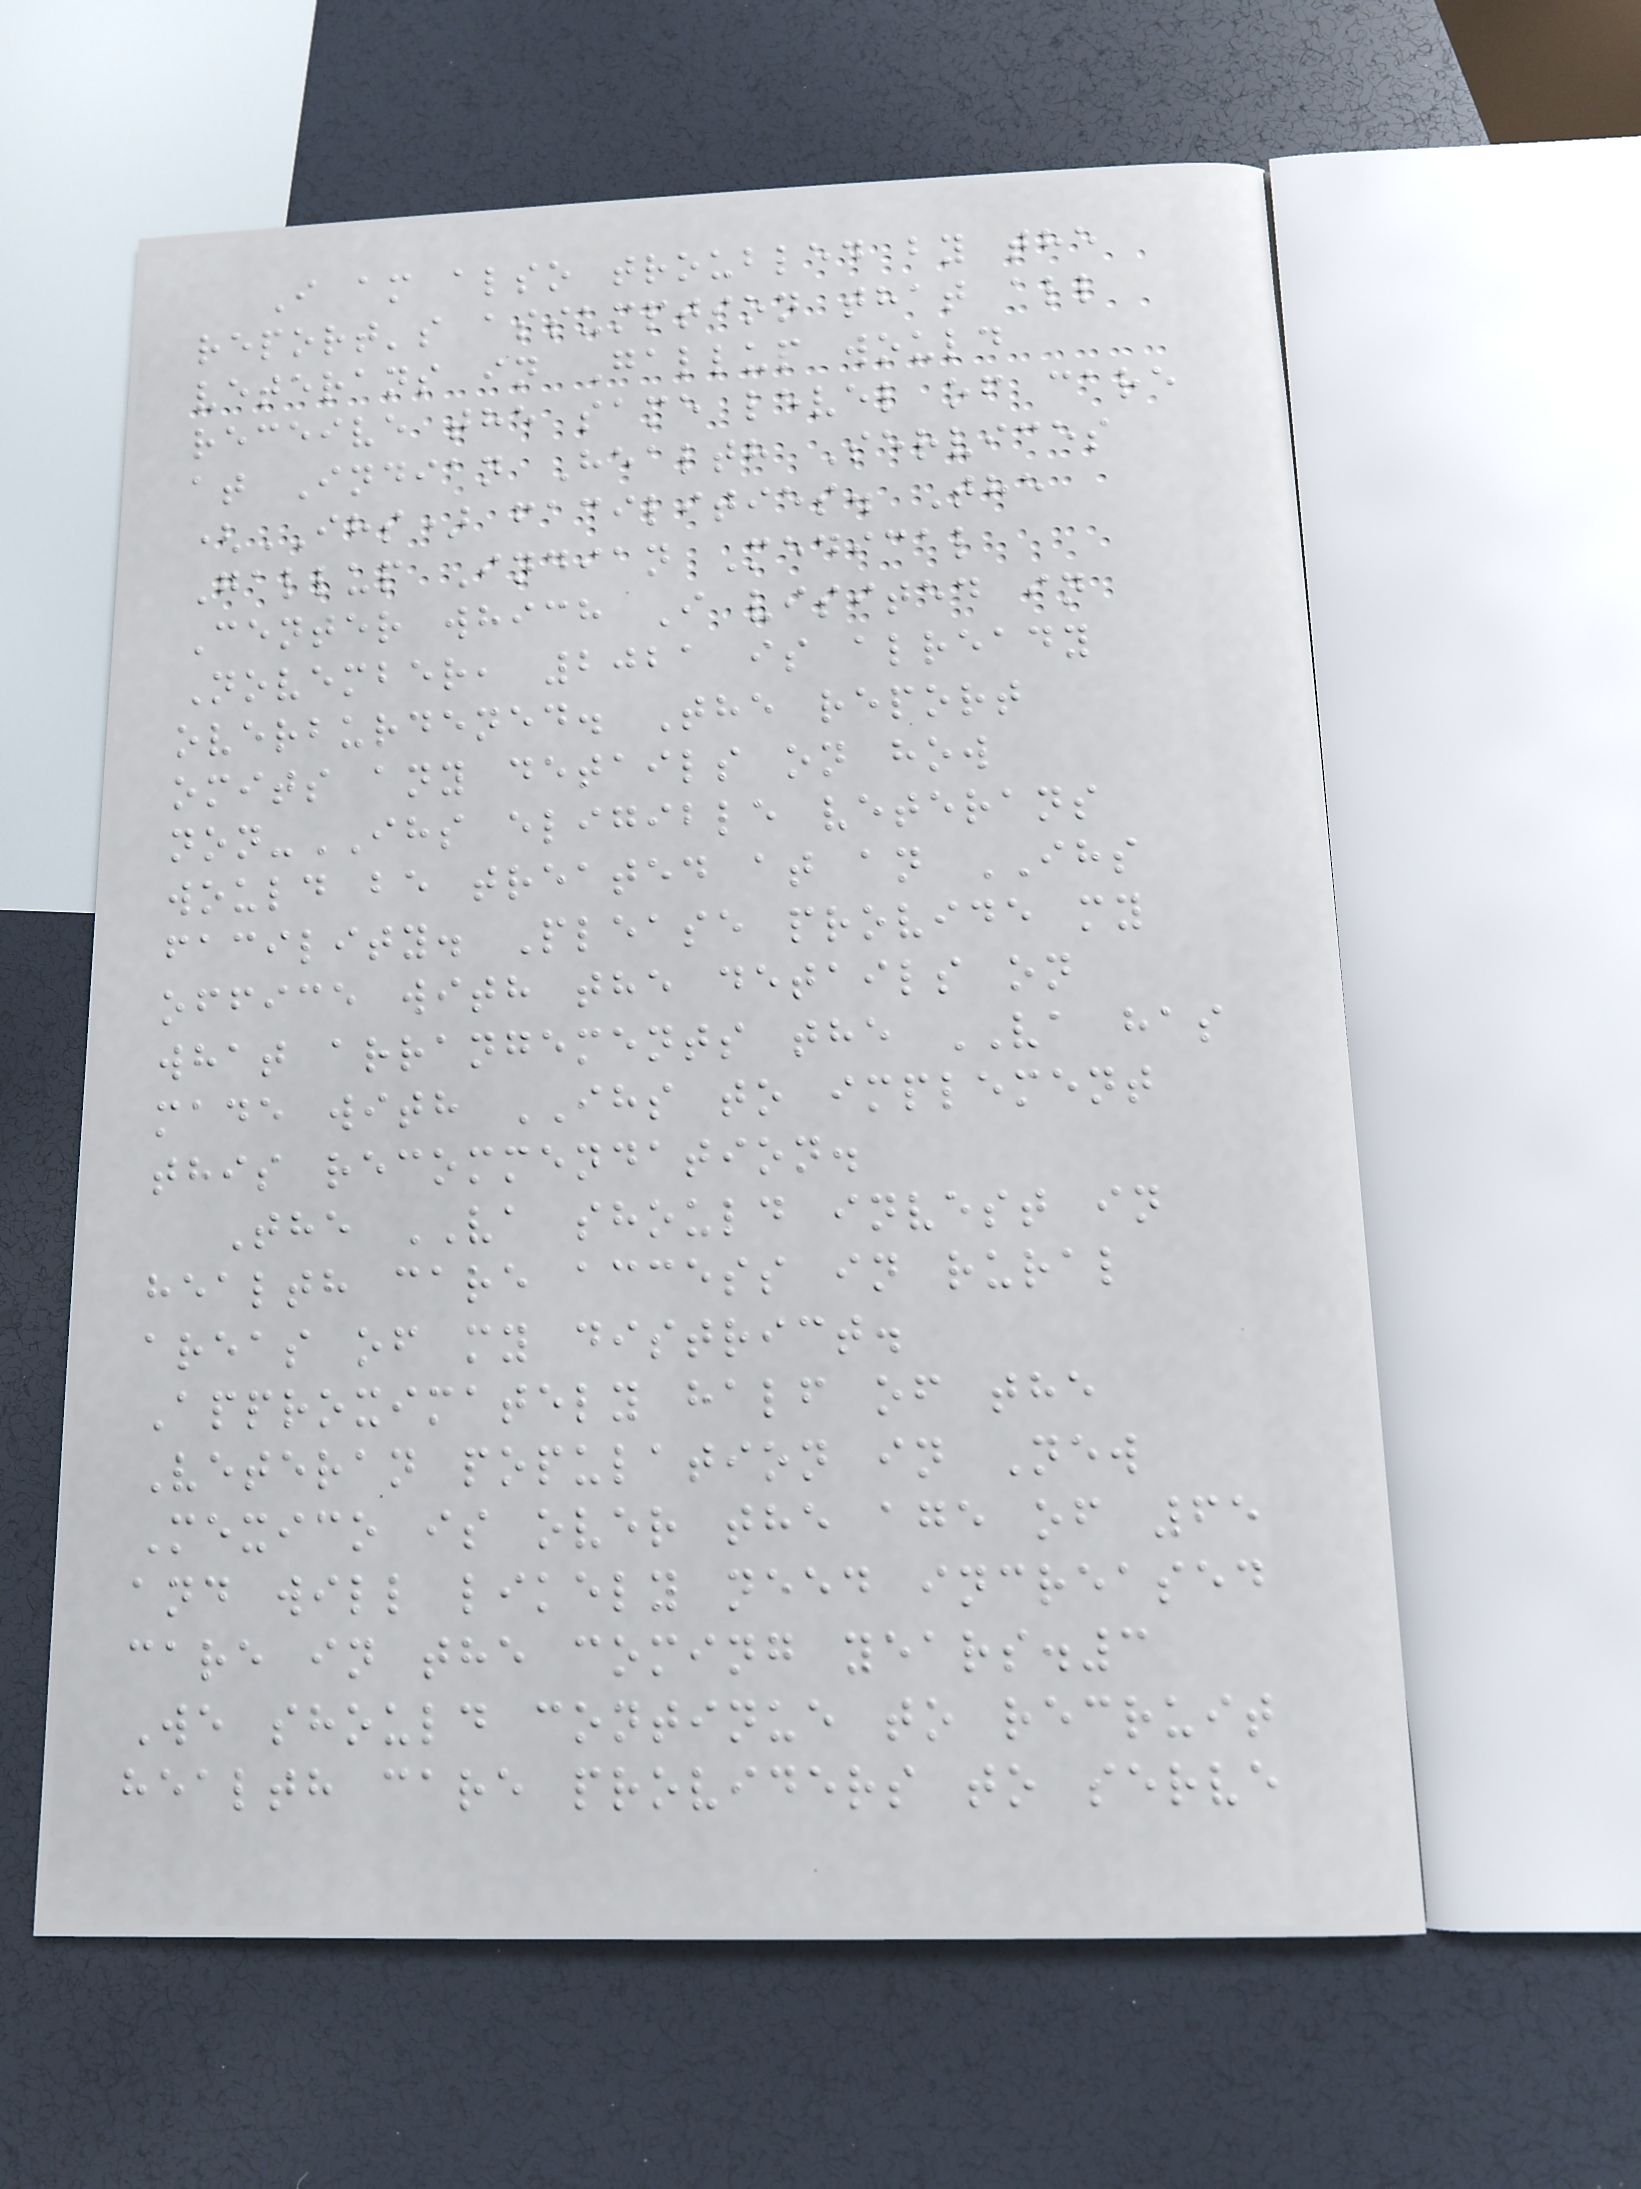I am also troubled by the
report's assumption that all
veterans in Gallup would
receive the same level of care
at Indian Health Services
(IHS) facilities. The
Gallup Indian Medical
Center which I visited in
November, 2021 is already
overburdened. The report
omits any details on how
non-IHS eligible veterans
would be treated at an IHS
facility. Please provide my
office with the details on
what arrangements the VA has
made with IHS to implement
this recommendation.
The VA should invest in
health care access in rural
areas of my district.
Approximately half of the
Veteran population in New
Mexico is over the age of 65
and will likely need increased
care in the coming years.3
We should continue to recruit
health care providers to serve
